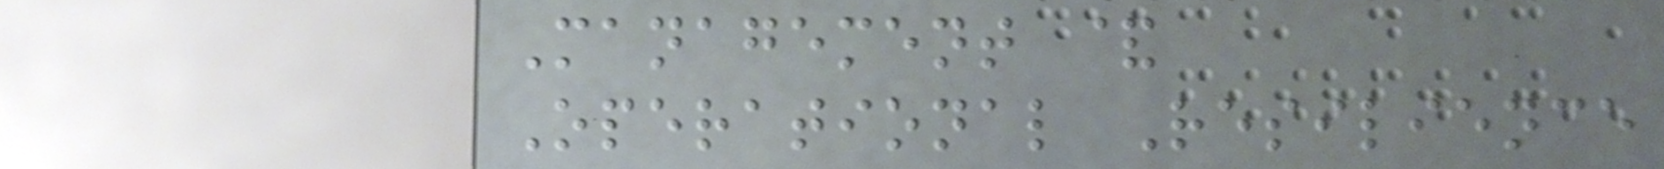Management &
Operational Resilience
